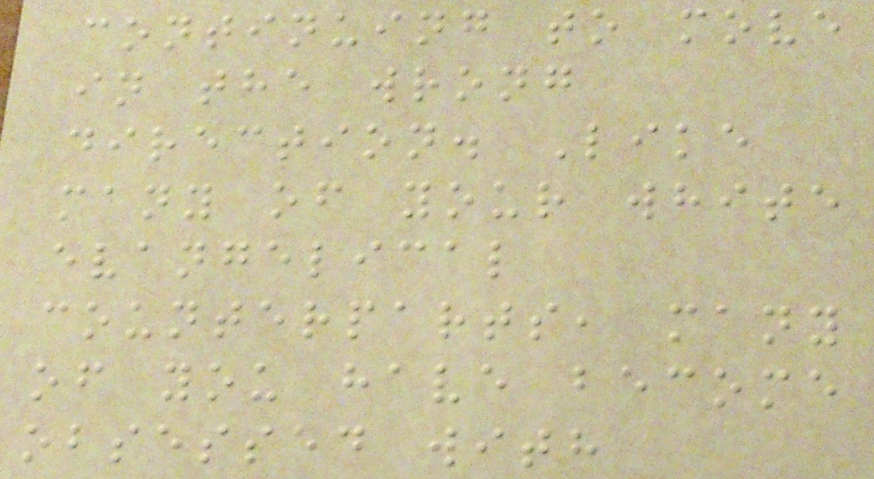continuing to move
in the wrong
direction. Like
many of your white
evangelical
counterparts, many
of you have become
obsessed with
